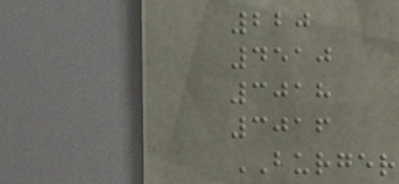220
4510
3018
3016
BURGER
